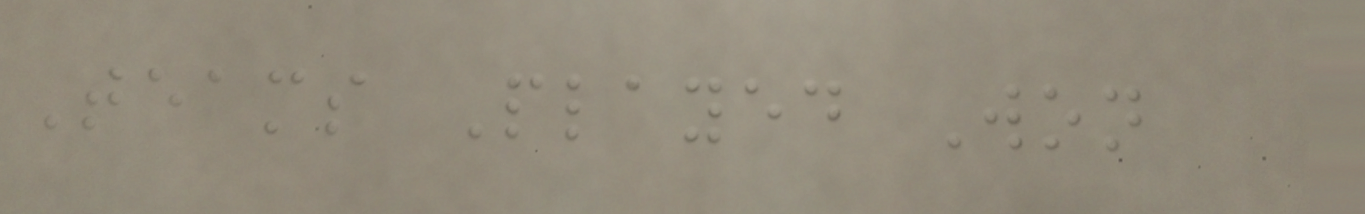Teams Played Won
